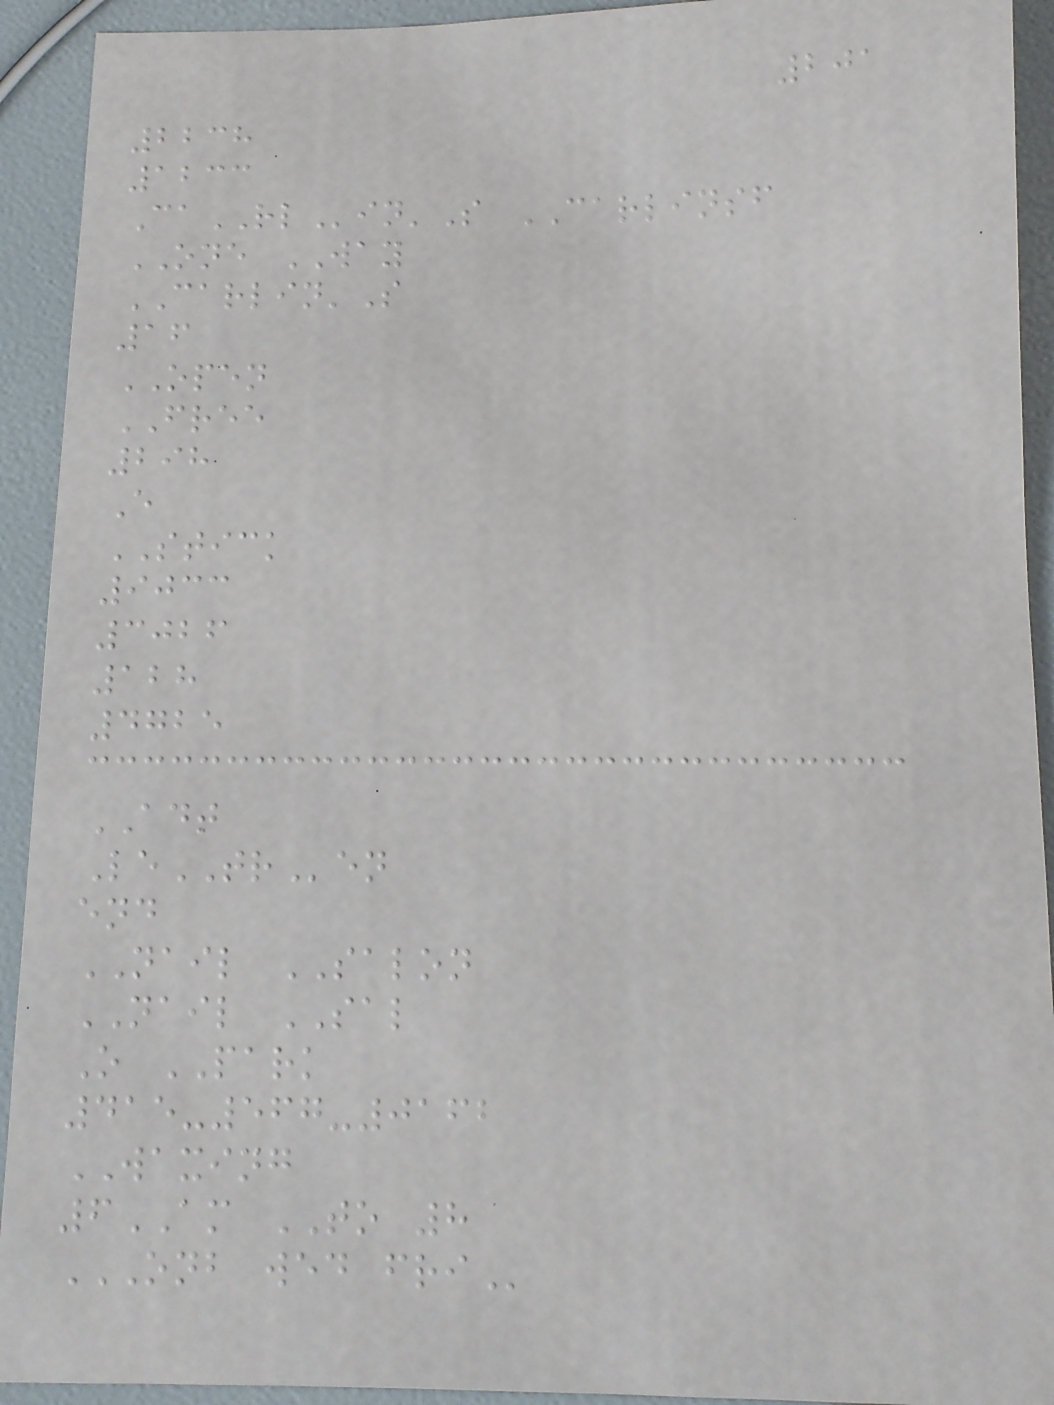201
2238
1233
CaRLin'S CARLINSF
ONE WAY
CARLIN'S
16
OPEN
FREE
298
E
STICK
9033
3026
128
4725
ADT
LeTRen
end
NAIL SALON
NAIL SAL
O PARK
415-567-0162
WAXING
6AM TO 8
ONB WED FRI
